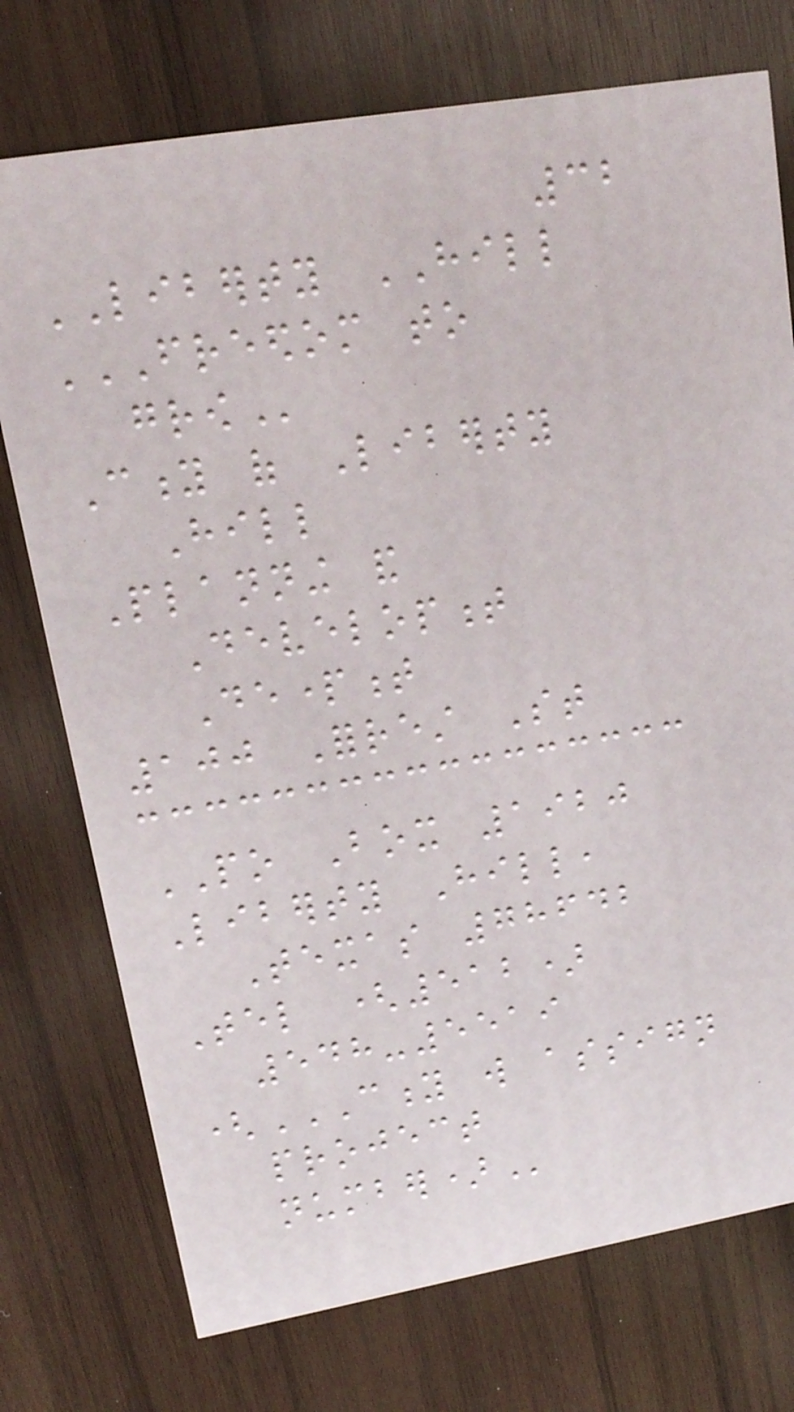32
LIBERTY HILL
FREEDOM TO
GROW
City of Liberty
Hill
Planning and
Development
Department
100 Forrest St
PO Box 1920
Liberty Hill,
Texas 78642
Tel (512)
548-5519
(CITY WILL ASSIGN
PROJECT
NUMBER)
